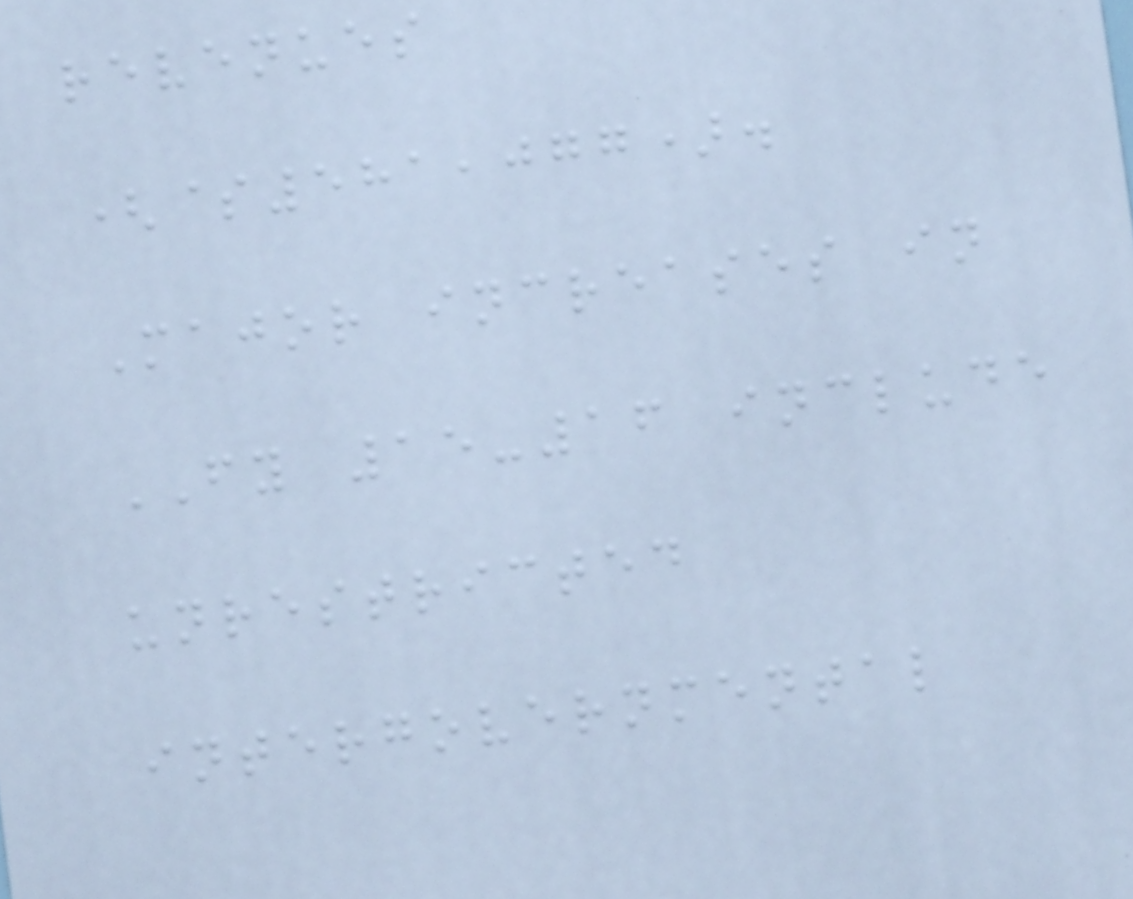revenues
($581,077).
Major increases in
FY 15-16 include
unrestricted
intergovernmental
